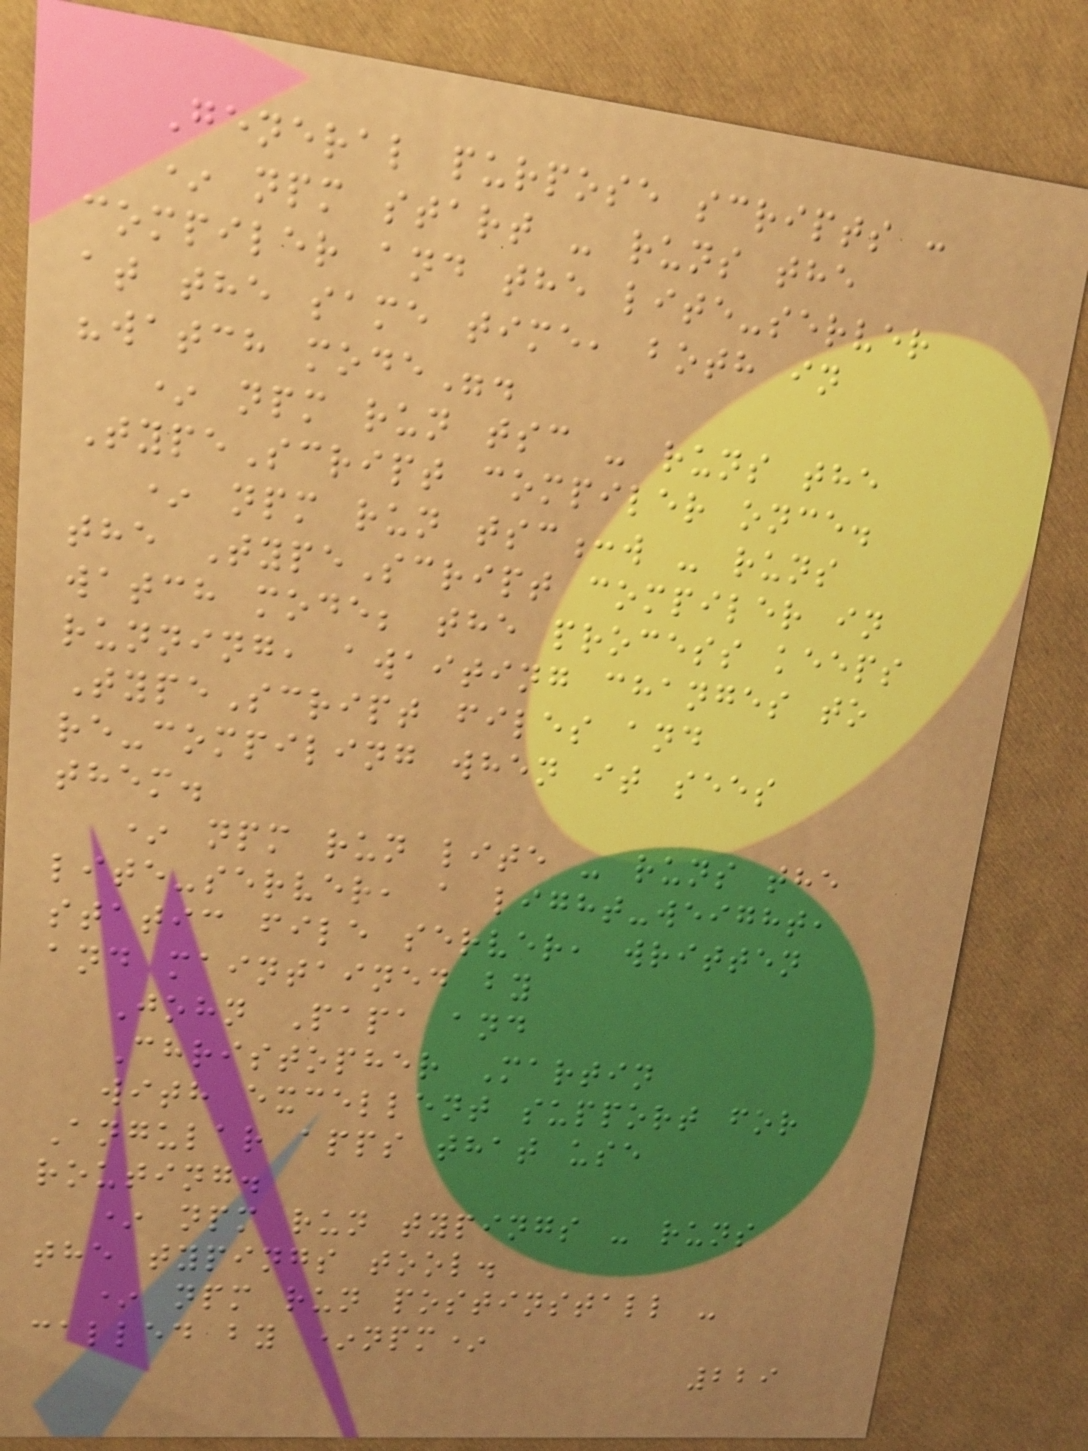General purpose scripts :
* npm start - runs the
compiler and the lite-server
at the same time, both in
"watch mode".
* npm run tsc - runs the
TypeScript compiler once.
* npm run tsc:w - runs
the TypeScript compiler in
watch mode; the process keeps
running, awaiting changes to
TypeScript files and
re-compiling when it sees
them.
* npm run lite - runs the
lite-server, a light-weight,
static file server, written
and maintained by
John Papa and
Christopher Martin
with excellent support for
Angular apps that use
routing.
* npm run typings - runs
the typings tool.
* npm run postinstall -
called by *npm*
229
